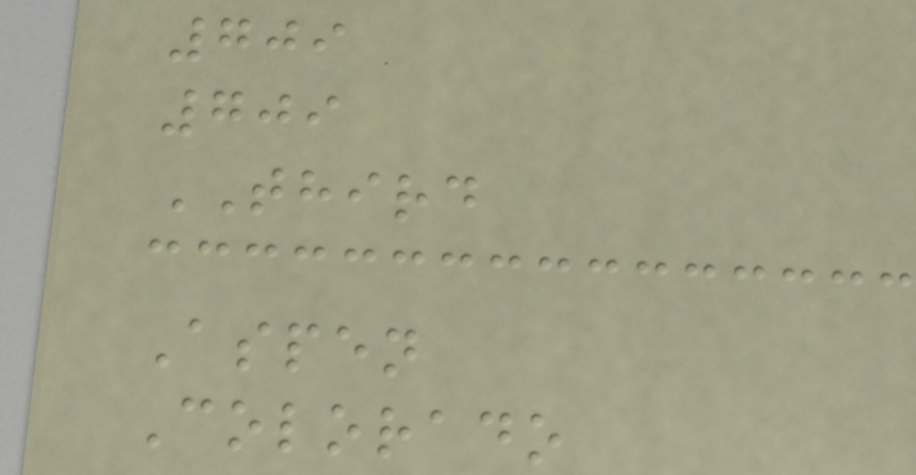709
709
THIRD
Aspen
Colorado
